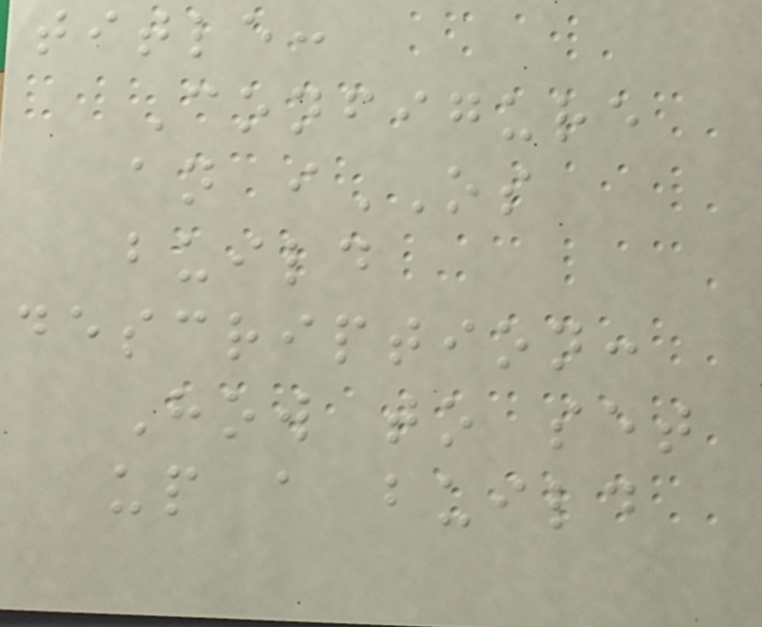title:
Configure
an iOS
build
description:
How to set
up a build
